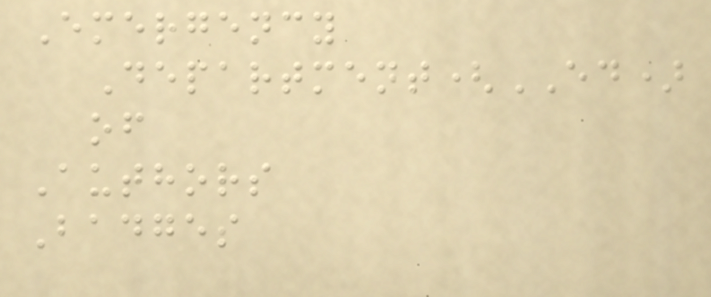Emergency
Department(ED)
of
Authors
Badges
